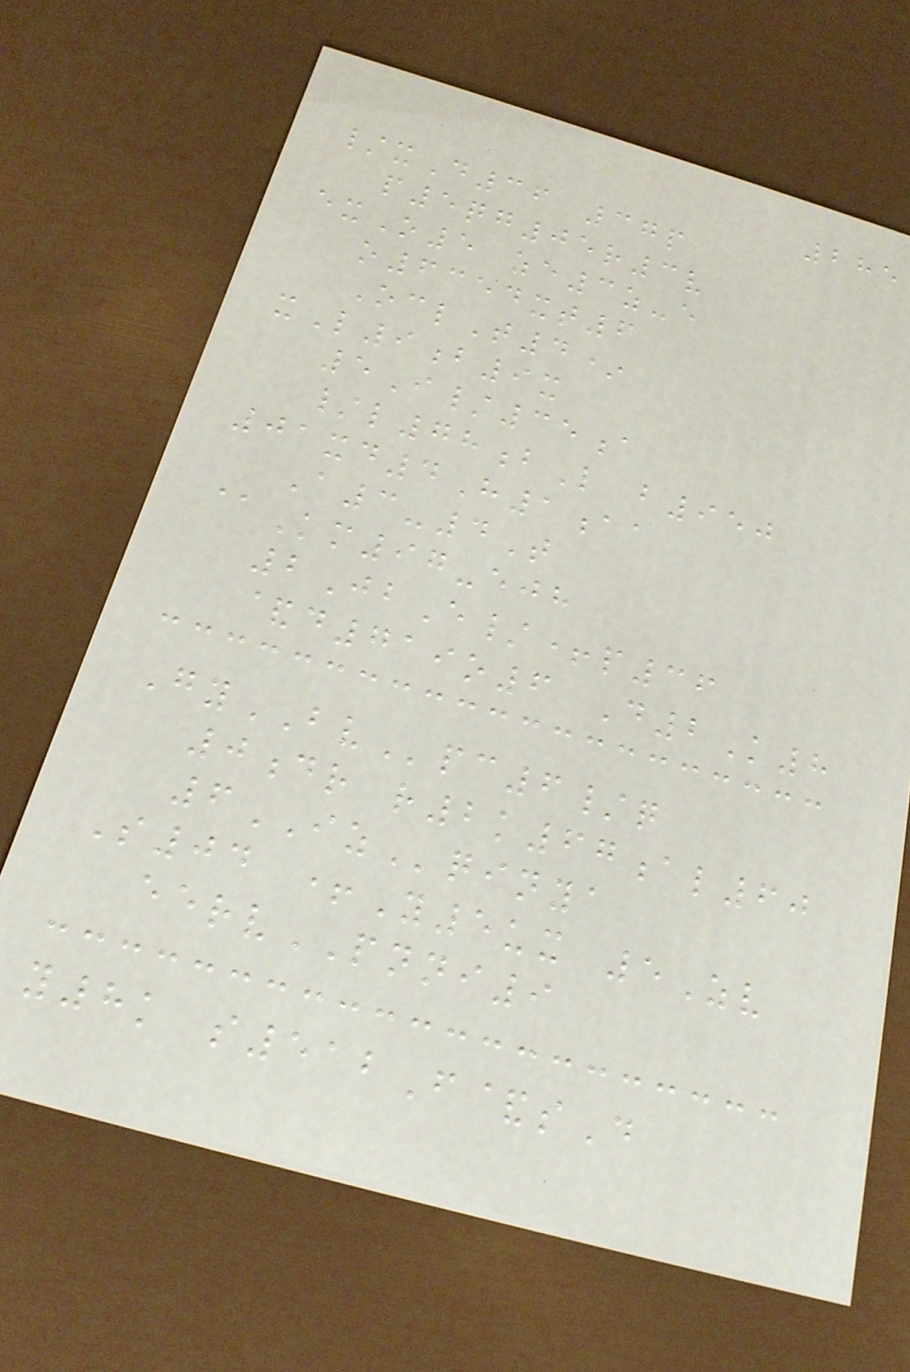285
/xD36 37p
p5qg05r3v
exO5 ze3z-e
o6354xt6
OclT4*
xL9b9x
5I/35a
/l78bL b950
01xd4H1aa
A3-4T
@Km97-ejh
2JbE/+p36
&d719o6 D2K8
GyBVpc6/q
0dr r2k67al60
6IZqinya
S04 +Y5ux 5Zv
eervPNNI9
y8k s512F&sD
